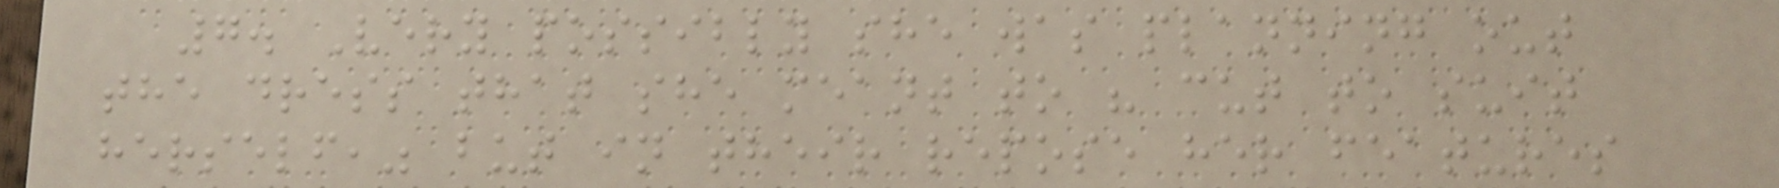7. Very possibly she was planning out
the dress that she meant to " cut to suit
herself," but in their repose her features
